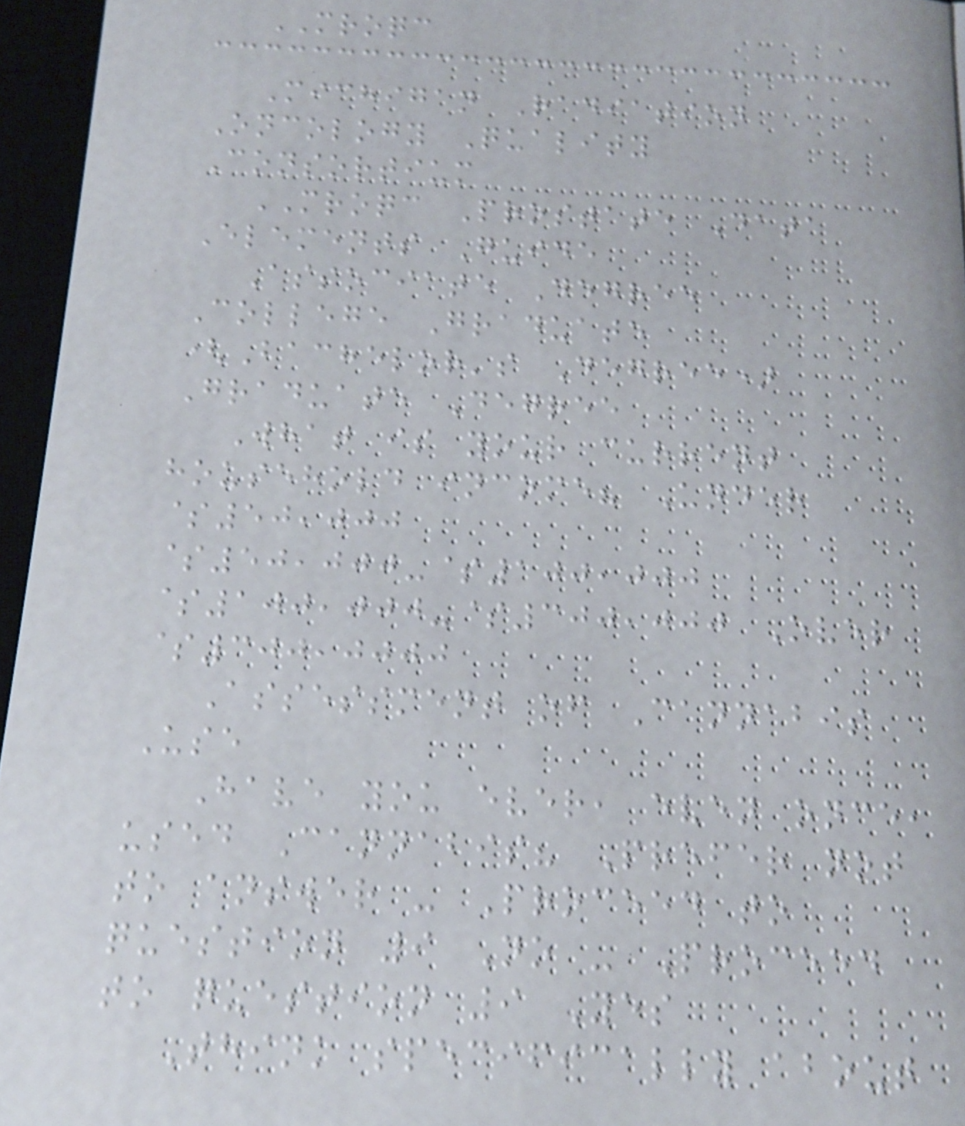MROQC
Michigan Radiation
Oncology Quality
Consortium
MROQC Prostate Data
Elements Guide
Associate Degree
College Graduate
(Bachelor's Degree)
Graduate Degree
What is your current
household income? Under
$50,000
$50,000-$100,000
$100,000-$300,000 Over
$300,0000
Assessment of Cannabis
Use
Have you ever, even once,
used Cannabis? Prefer not
to answer - Proceed to
question 9 No - Proceed
to question 9 Yes
Think specifically about
